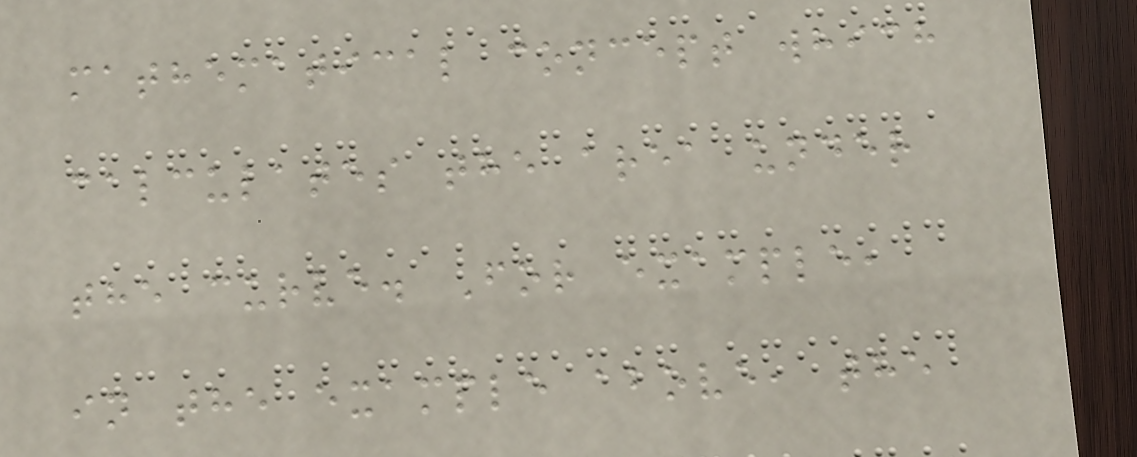mathematical concept which
calculates the area under
the curve. For example,
in the example above, the
